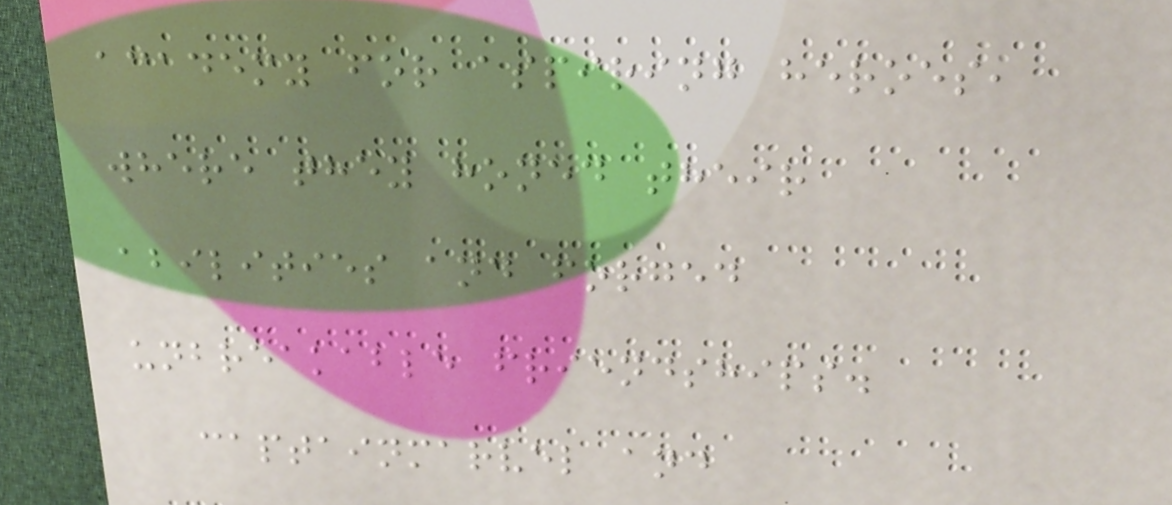academy for aspiring heroes,
where they honed their
abilities and forged
unbreakable friendships.
captainmarvel and
